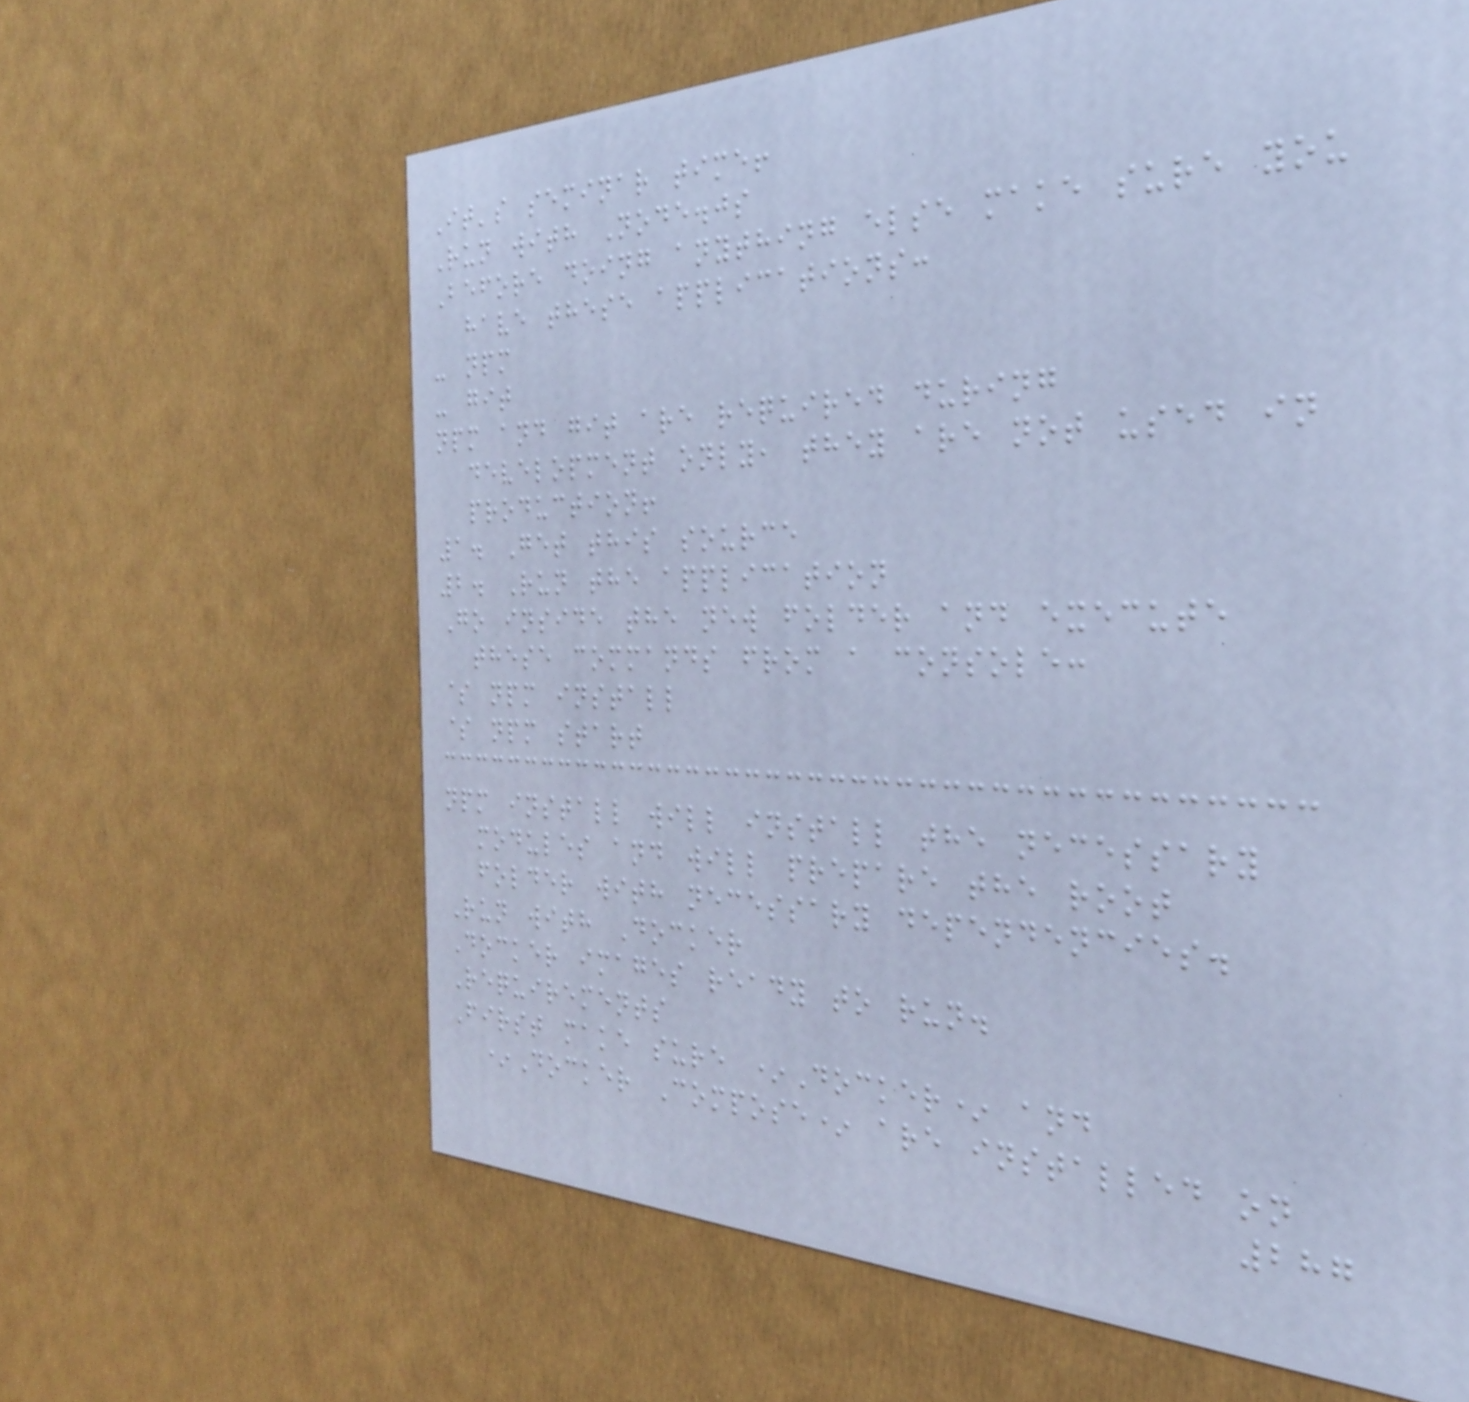It's seminar time!
Run with Node.js
Before doing anything else make sure you
have these applications:
- npm
- git
npm and git are required during
development only, they are not used in
production!
1. Get this source
2. Run the application
Go inside the new folder and execute
these commands from a console:
$ npm install
$ npm start
npm install will install the necessary
modules and will prepare the root
folder with necessary dependencies.
Run with Docker
Docker images ready to run.
Requirements
First make sure *Docker* and
*Docker Compose* are installed on
287
